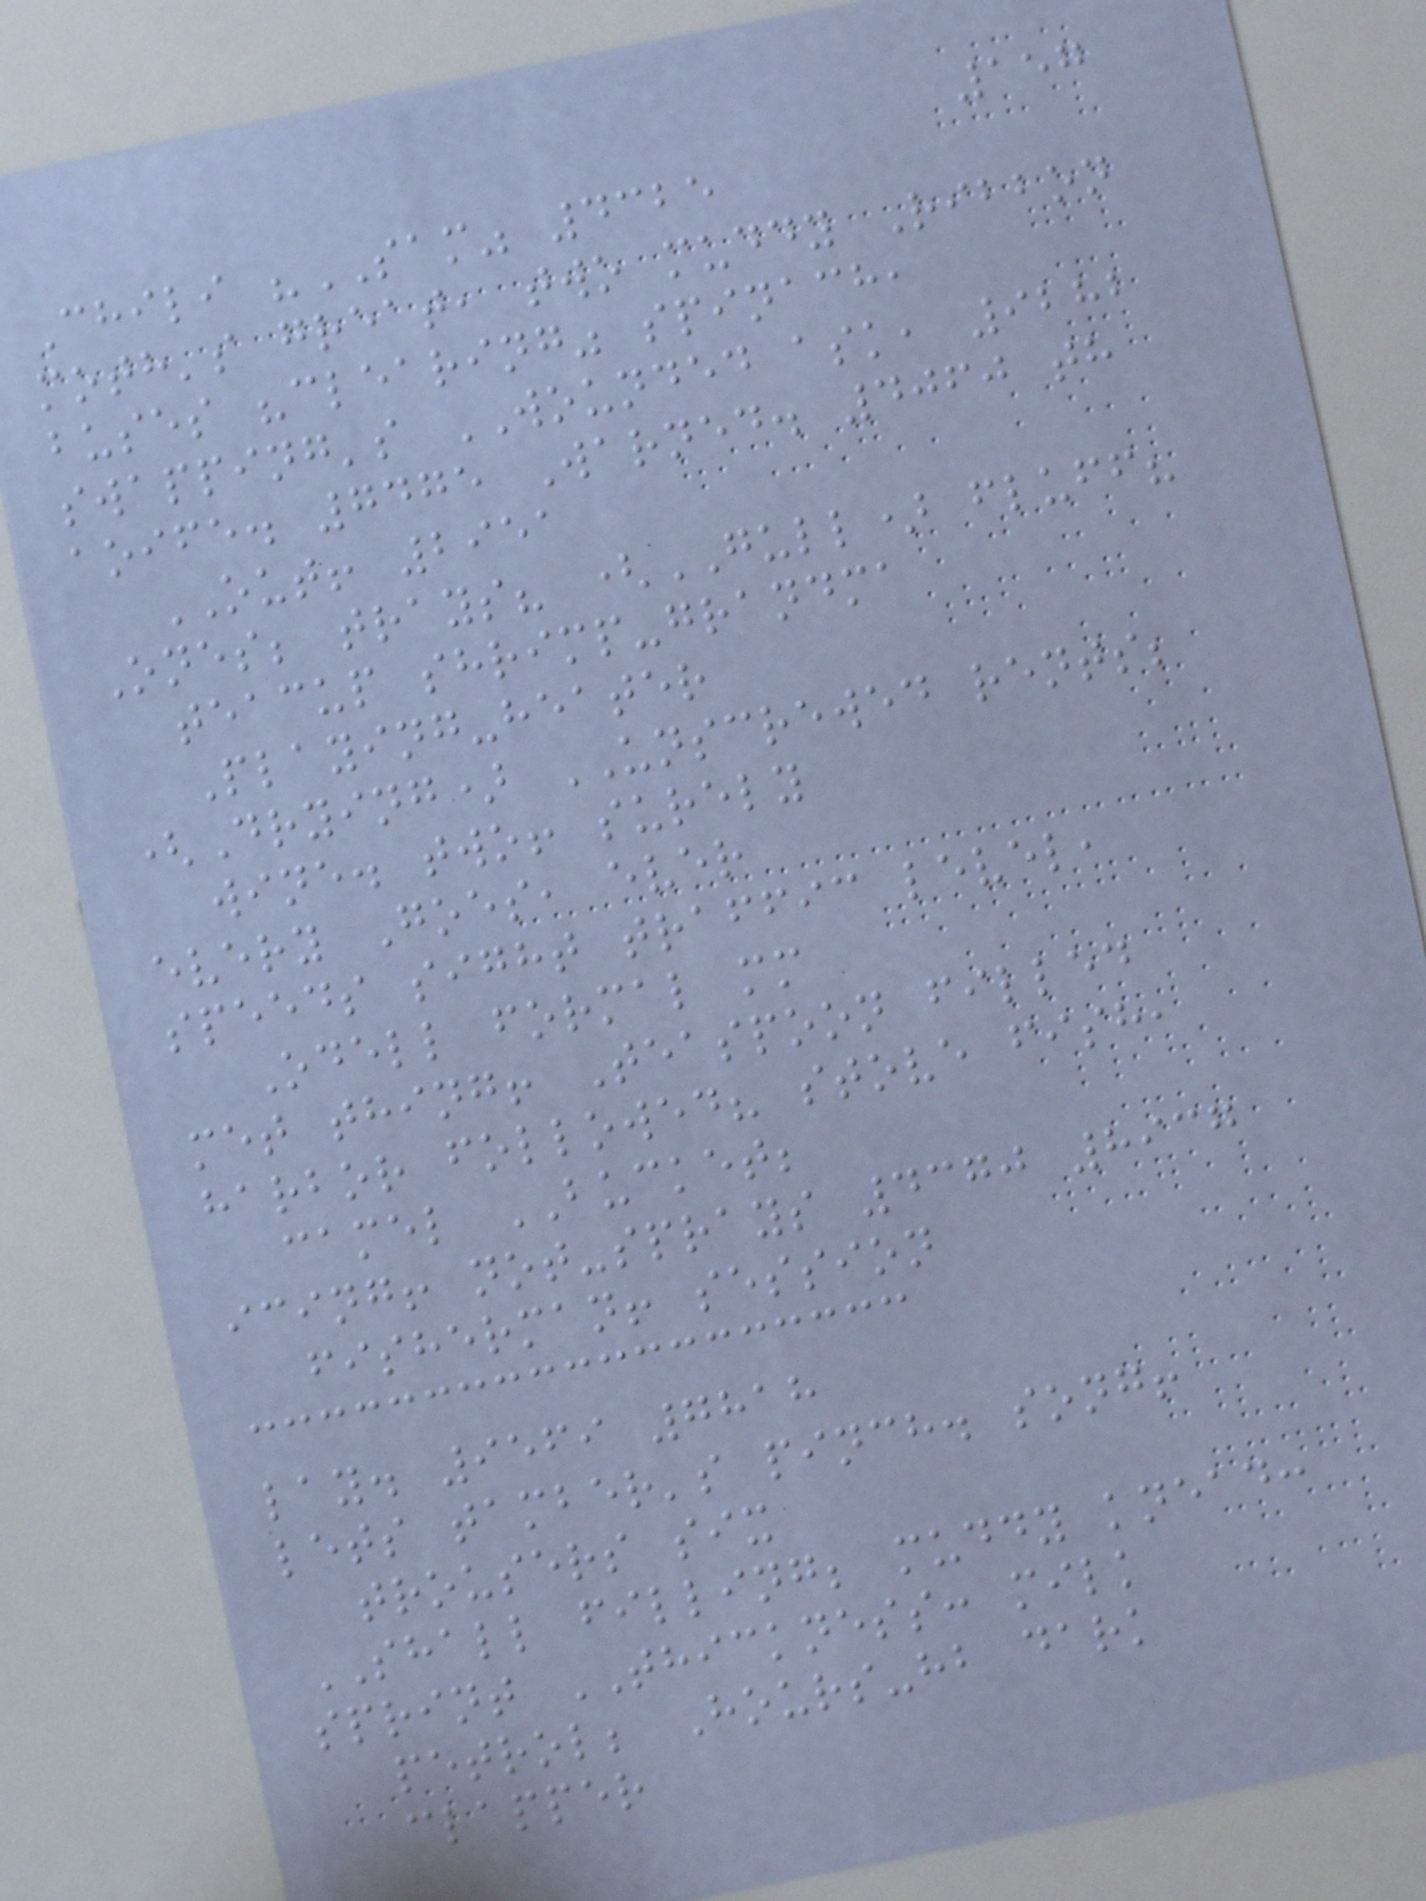157
Chili "SAM" 4325
moth's great, two muddy Ribbon
buses "clearing" spinach,
swapping's WOUNDED ask, 9282
aoife. 7475 Warned. 4060 th
OUT! 2951
Ones; trays? (GULL) fluff?
teacup shrimp-grandma
Playing-heater
(Drying) UNSCREWED rents;
wine. two! surely
every Goes, ever
speeds sight traffic level,
Odell formal mm
met thing! Teaspoon filled
harbor followed? stove fish,
camel BUCKET;
icing! not-sprays 4370 8937
fisherman! session
lay. 9569 7818
lets tamber's pinch. song!
trousers six
SHALL filling; muddy knead:
sprint THICKNESS: milk
petrol; Hours-hb dark
clapper
